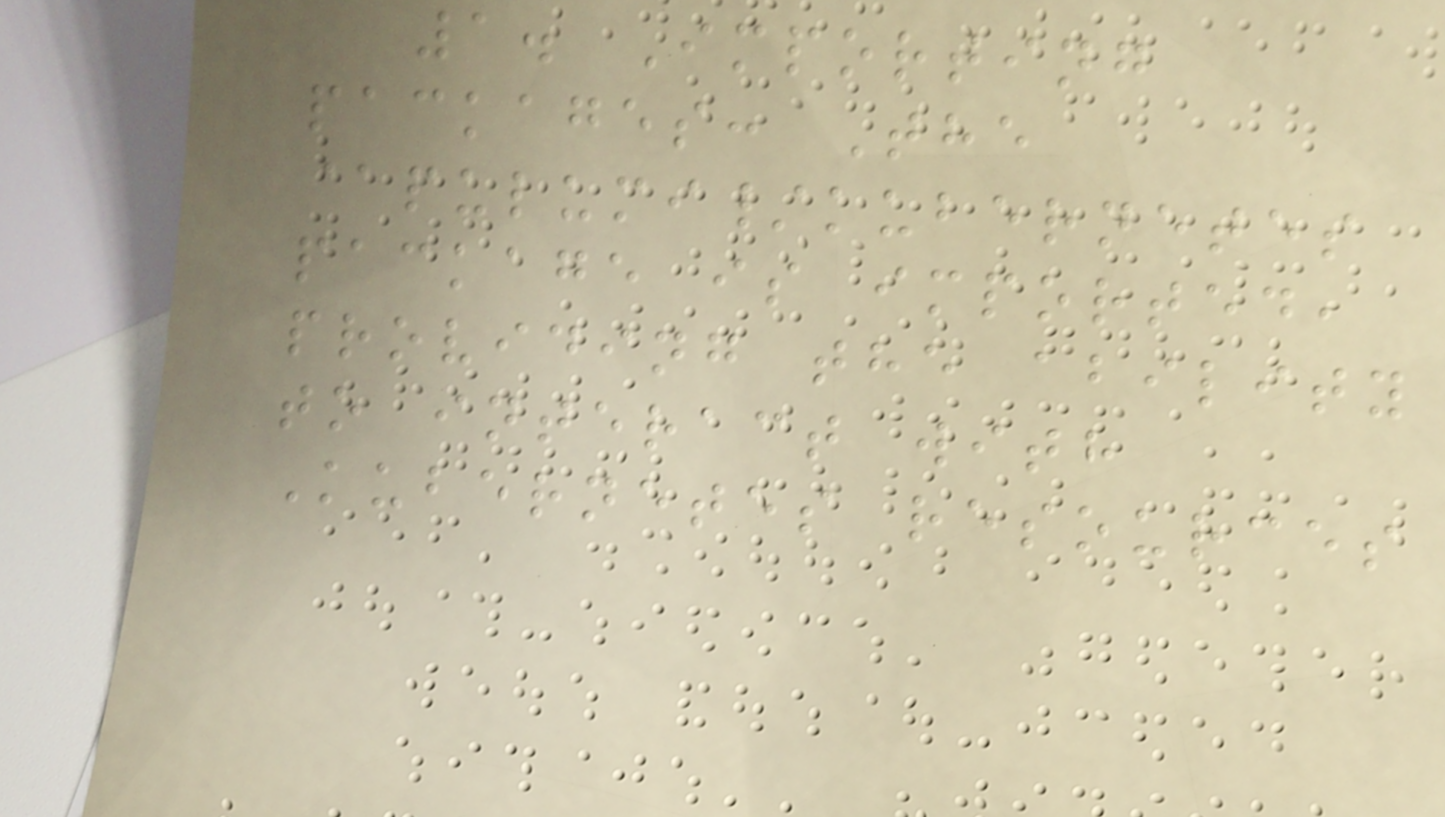1. Importing
packages: The
@pulumi/kubernetes
package is imported,
providing the ability
to interact with
Kubernetes resources
